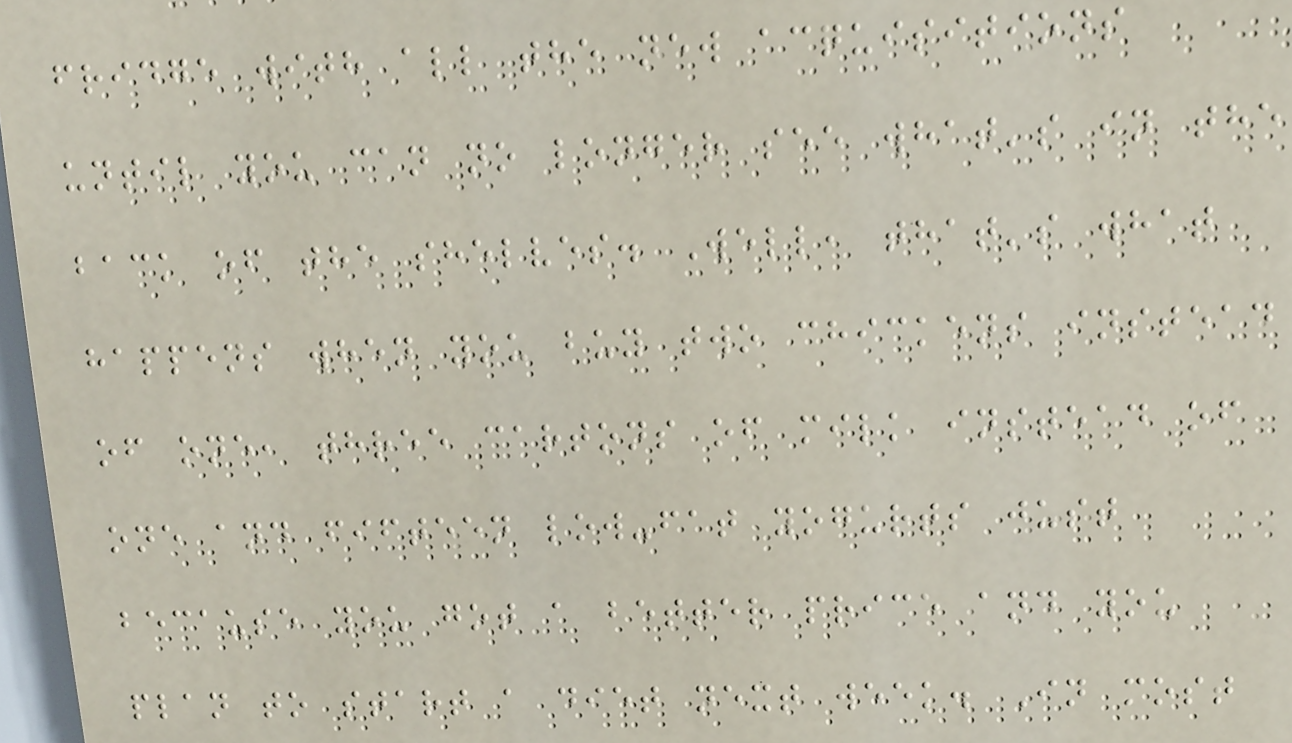fridge with all the new acquisitions
until you can no longer see what's in the
back of the shelves. Well, that's what
happens when you buy two chickens instead
of one, three cartons of milk instead of
one and fifteen low-fat yogurts just
because you got a better price and you
plan to start a diet next week. In most
